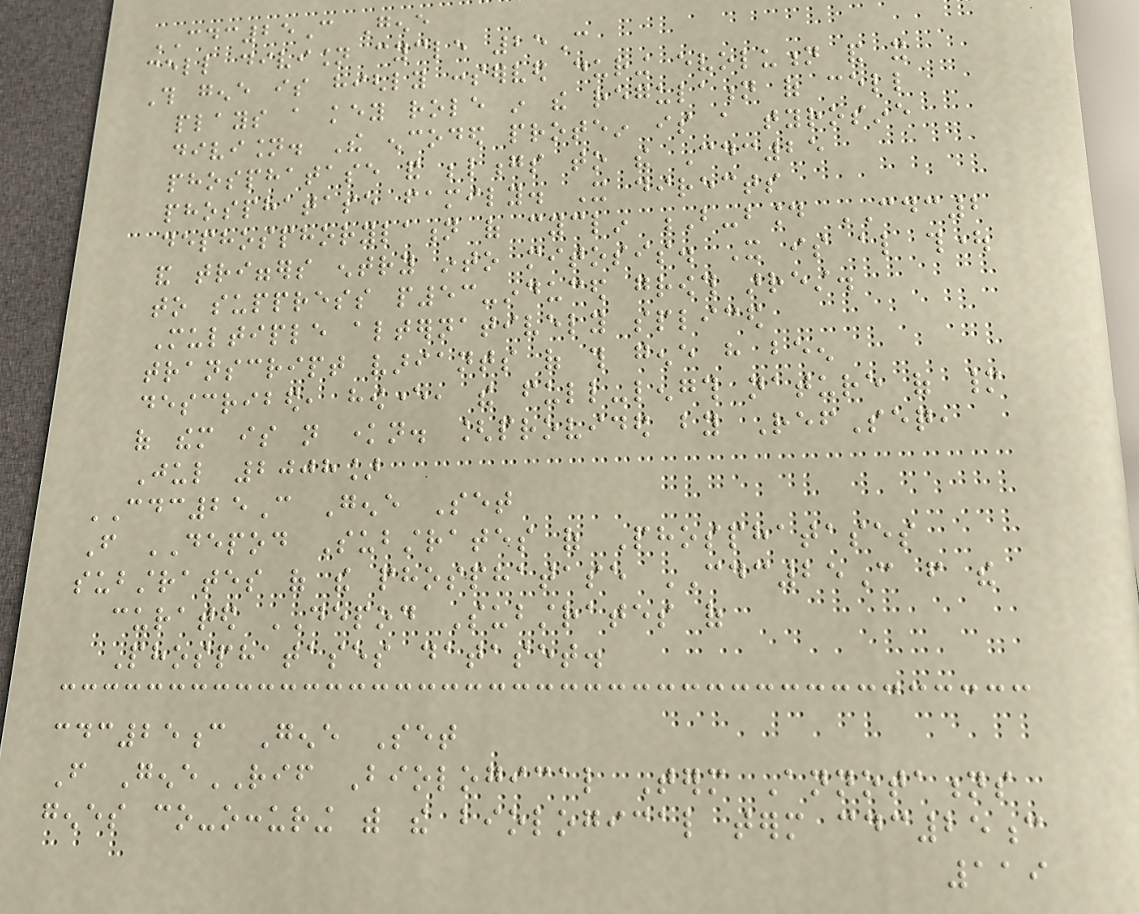CDC25C Gene
cell division cycle 25C
This gene is highly conserved during evolution and it
plays a key role in the regulation of cell
division. The encoded protein is a tyrosine
phosphatase and belongs to the Cdc25
phosphatase family. It directs
dephosphorylation of cyclin B-bound CDC2
and triggers entry into mitosis. It is also thought
to suppress p53-induced growth arrest.
Multiple alternatively spliced
transcript variants of this gene have been
described, however, the full-length nature of many
of them is not known. [provided by RefSeq,
Jul 2008]
CDC25C Gene Set
From DEPOD Substrates of Phosphatases
substrates of the phosphatase CDC25C from the
curated DEPOD Substrates of
Phosphatases dataset.
cdc25c Gene Set
From GeneRIF Biological Term Annotations
genes co-occuring with the biological term cdc25c
119
